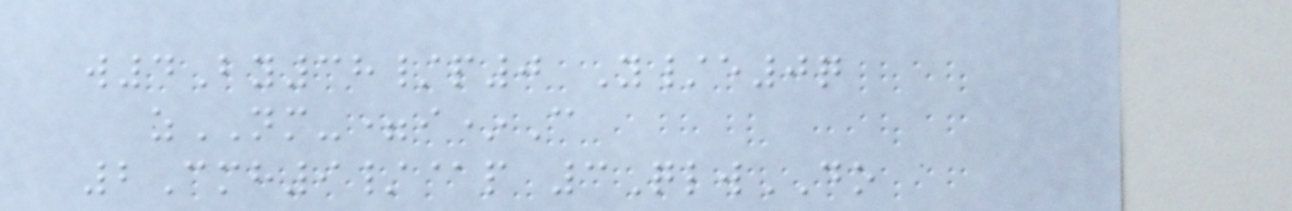w4By38/p0 Y/e0q
zNM-=i*C
2Cmh9/@p 3QlwDO
